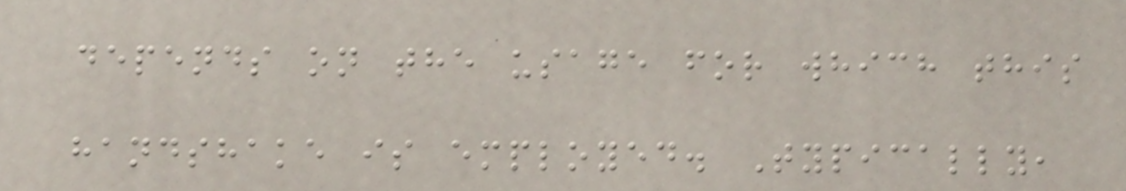depends on the usage for which this
handshake is employed. Typically,
